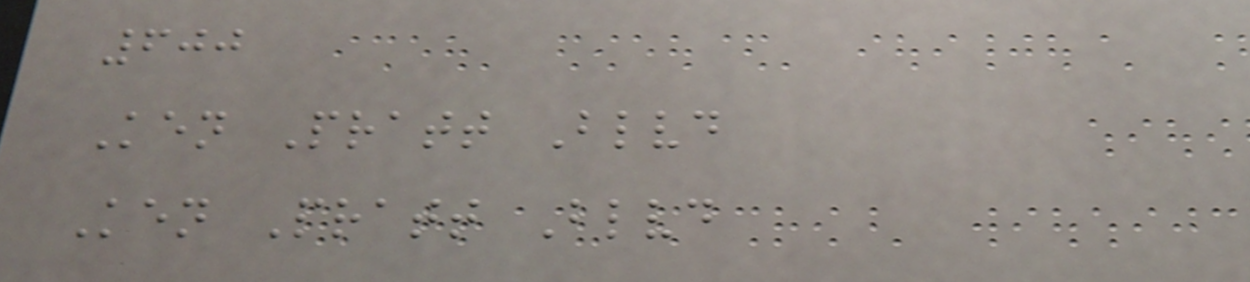600
Ken Pratt Blvd
Ken Pratt Blvd
